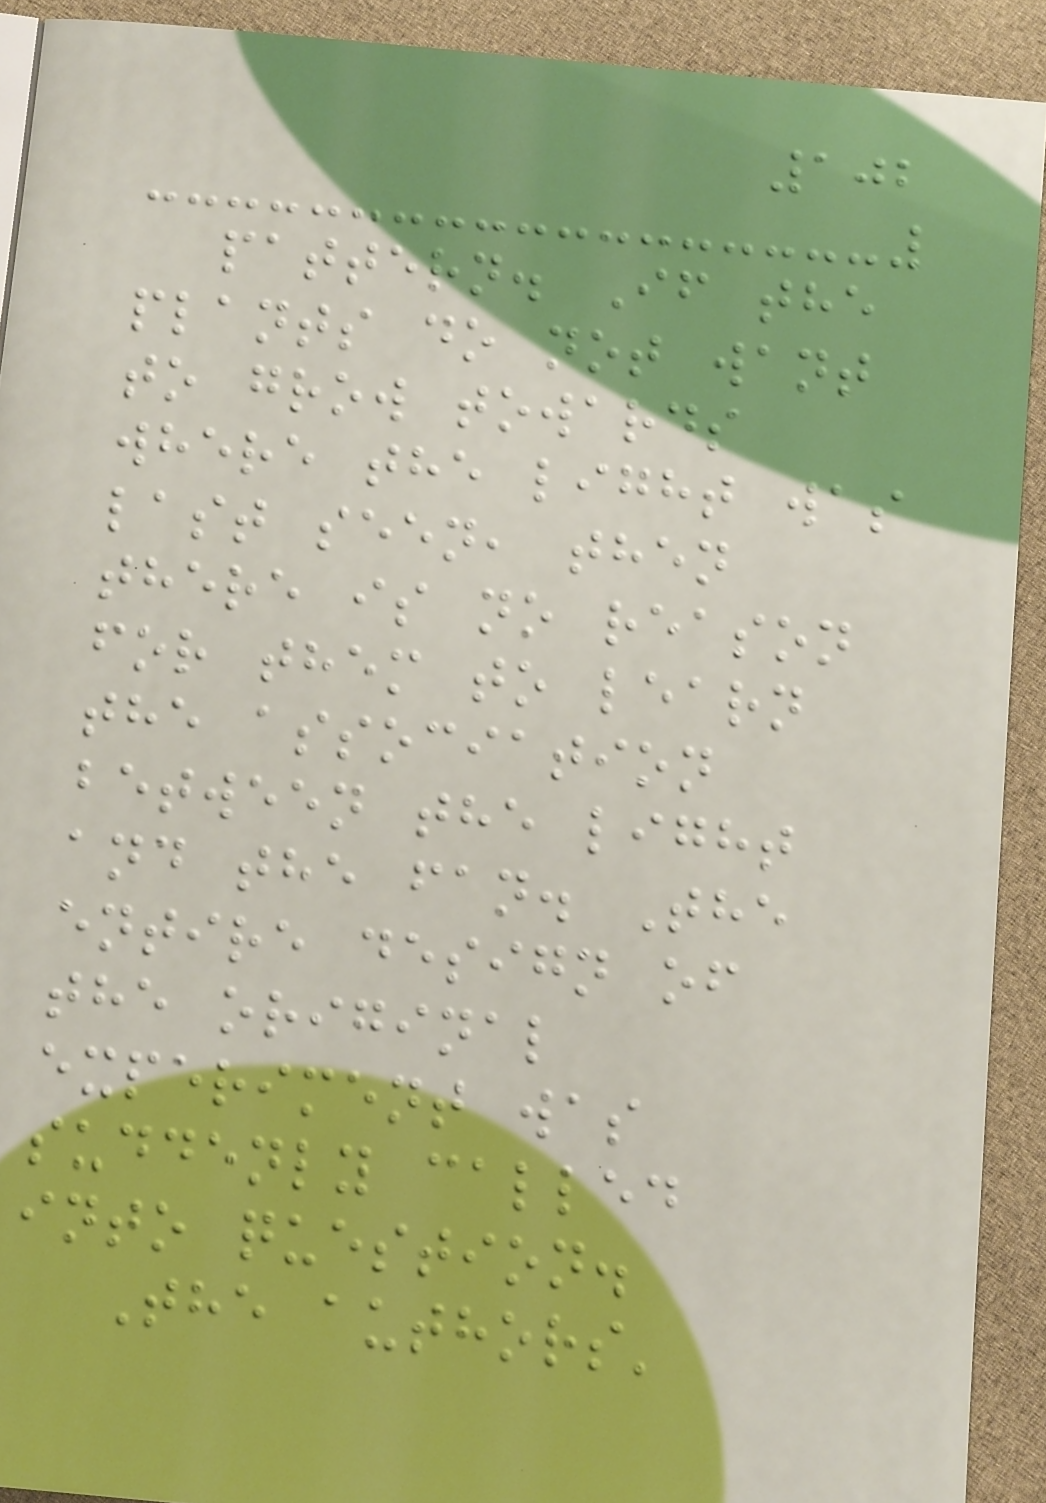102
pattern. If the
plants do not want
to grow towards
where the light was
last seen, then
there is no reason
for them to learn
the association
between the light
and the fan. The
entire design of
the original
experiment was
suddenly called
into question.
The authors'
